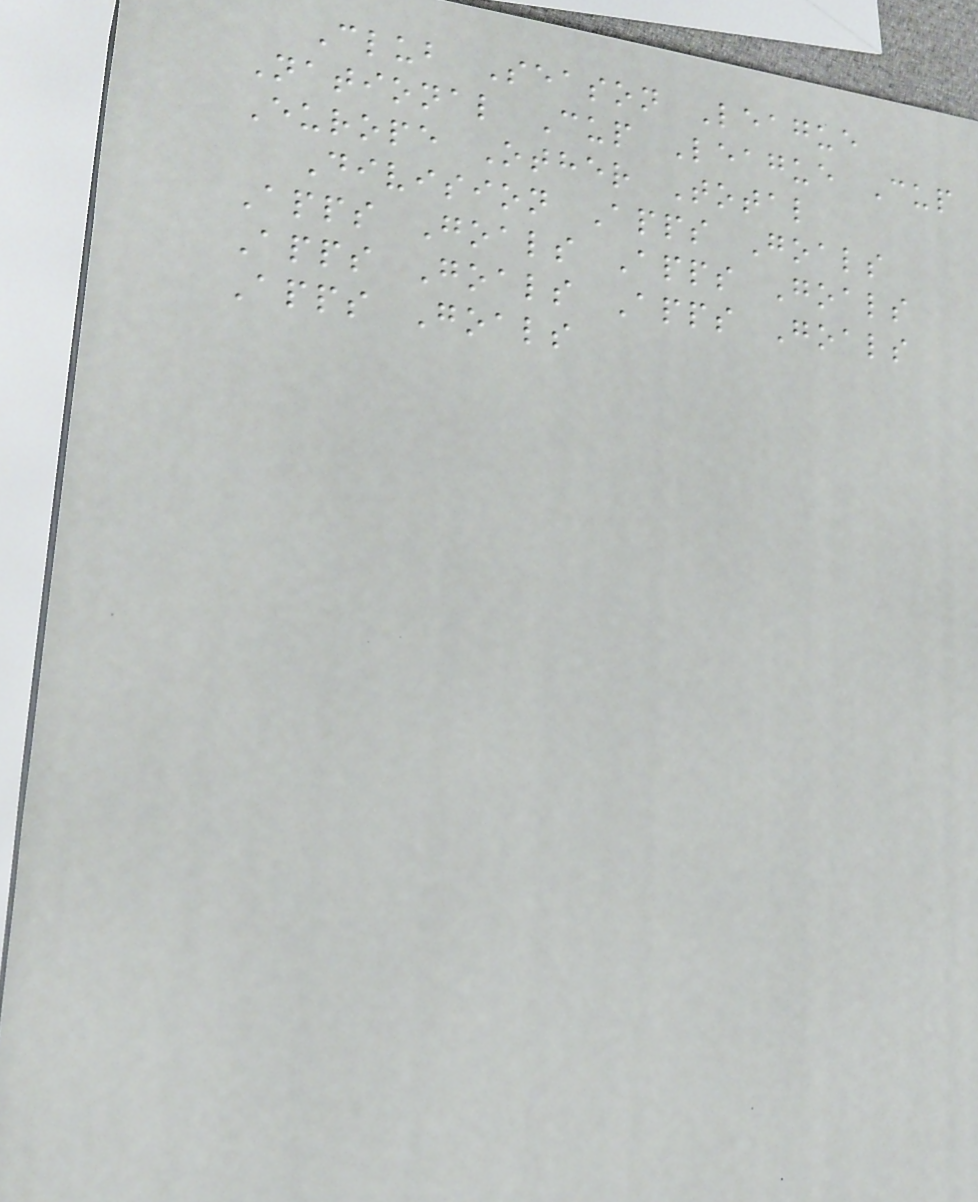Club Season League
National Cup League Cup
Europe Other Total
Division Apps Goals
Apps Goals Apps Goals
Apps Goals Apps Goals
Apps Goals
